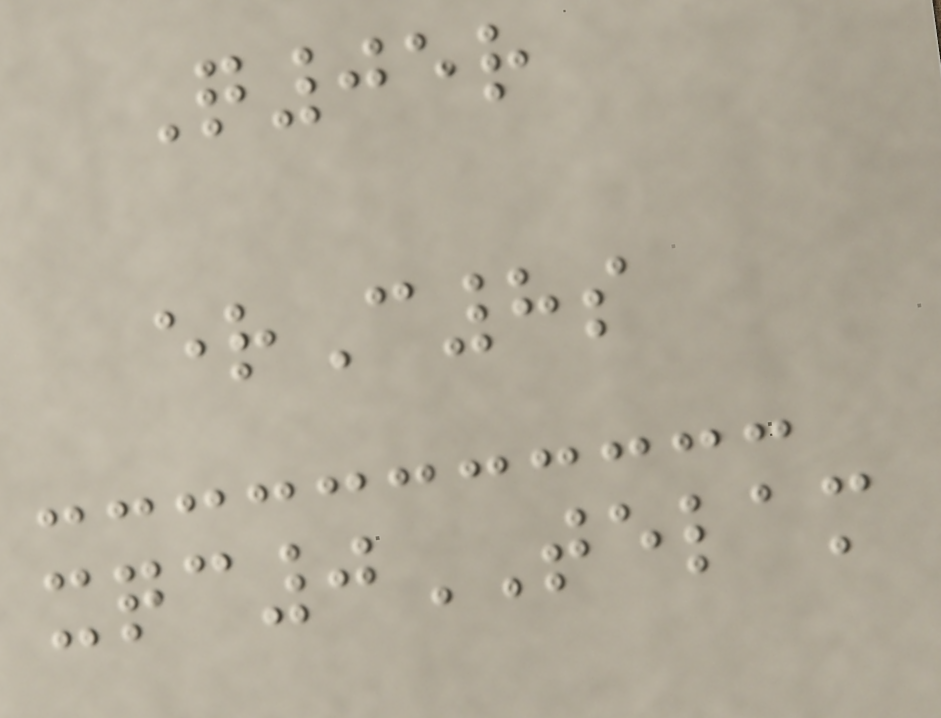Q05r
erC8s
xqc0TELAM
